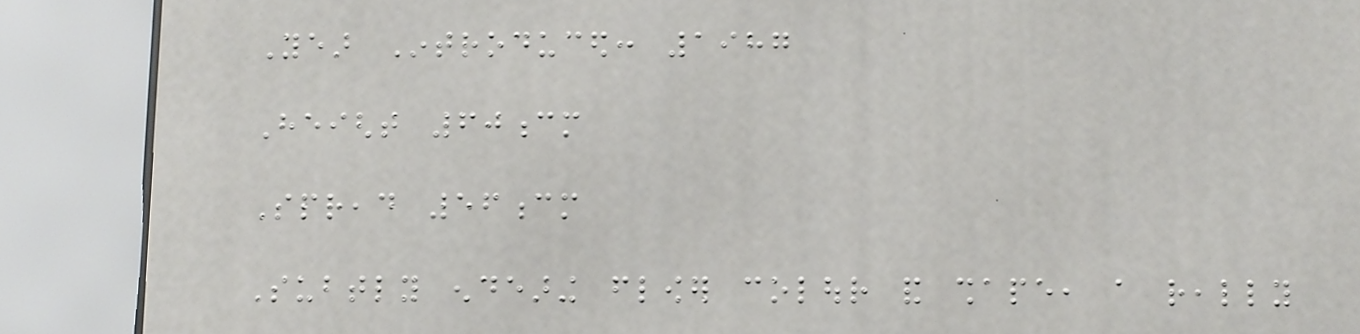Year Introduced: 1987
Height 60cm
Spread 56cm
Subtly endearing flower colour and shape, a really
